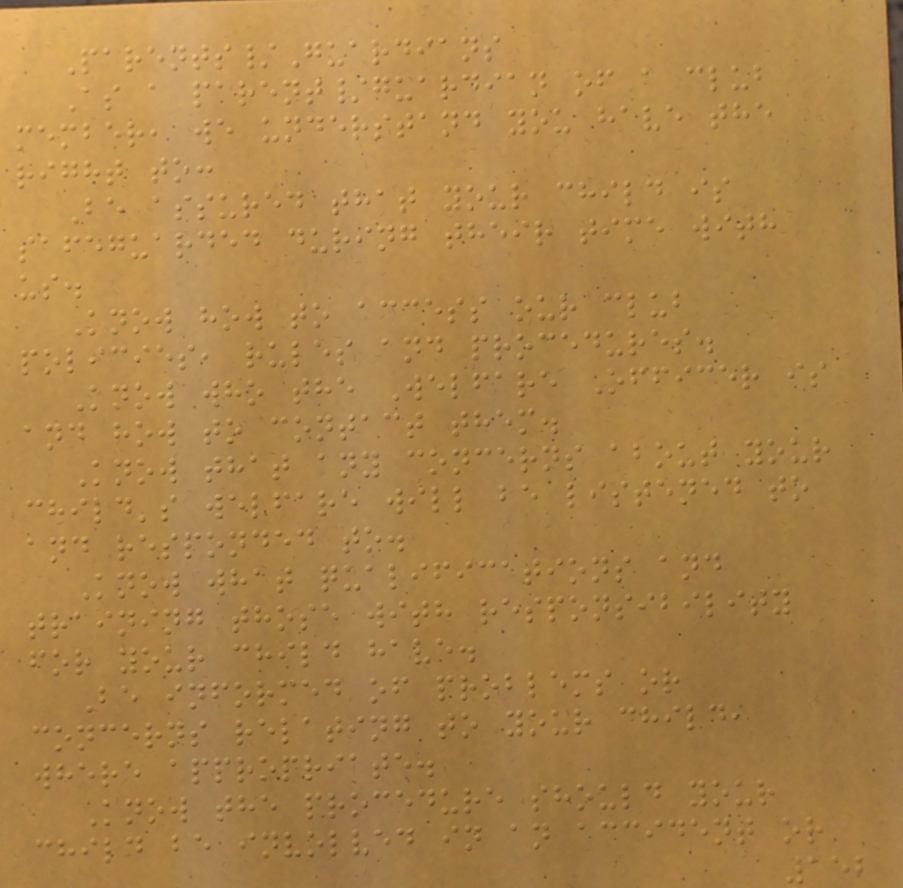Parents/Guardians
As a parent/guardian of a club
member, we understand you have the
right to:
Be assured that your child is
safeguarded during their time with
us.
Know how to access our club
policies, rules and procedures.
Know who the Welfare Officer is
and how to contact them.
Know that any concerns about your
child's welfare will be listened to
and responded to.
Know what qualifications and
training those with responsibility
for your child have.
Be informed of problems or
concerns relating to your child,
where appropriate.
Know the procedure should your
child be involved in an accident or
152
